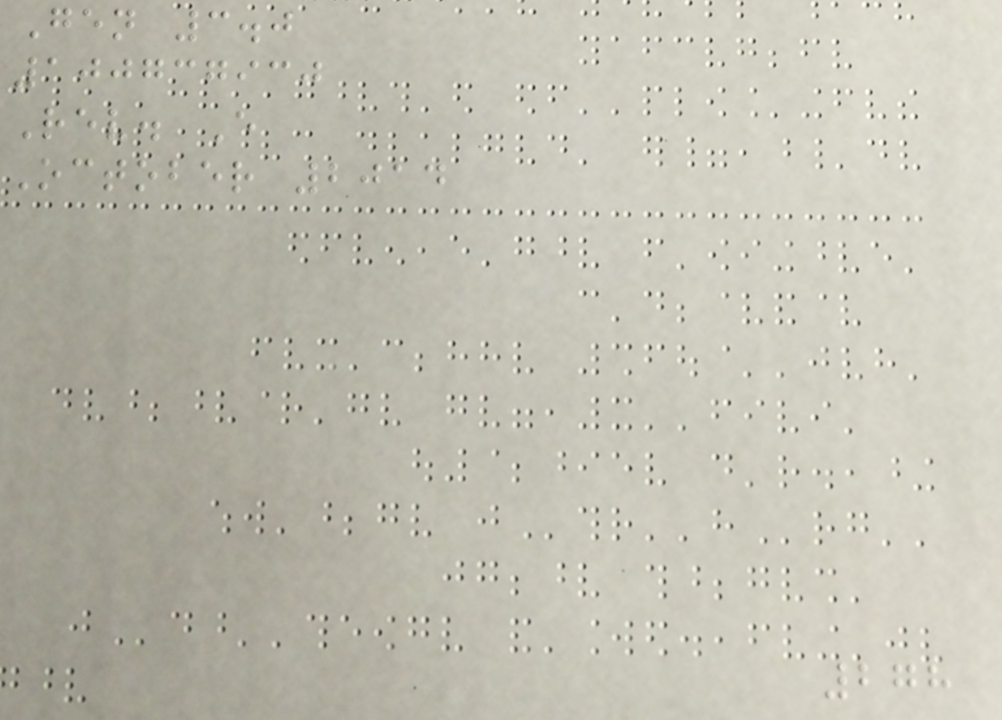Gen 3.0
100737930
Rev. E
October 2014
278
